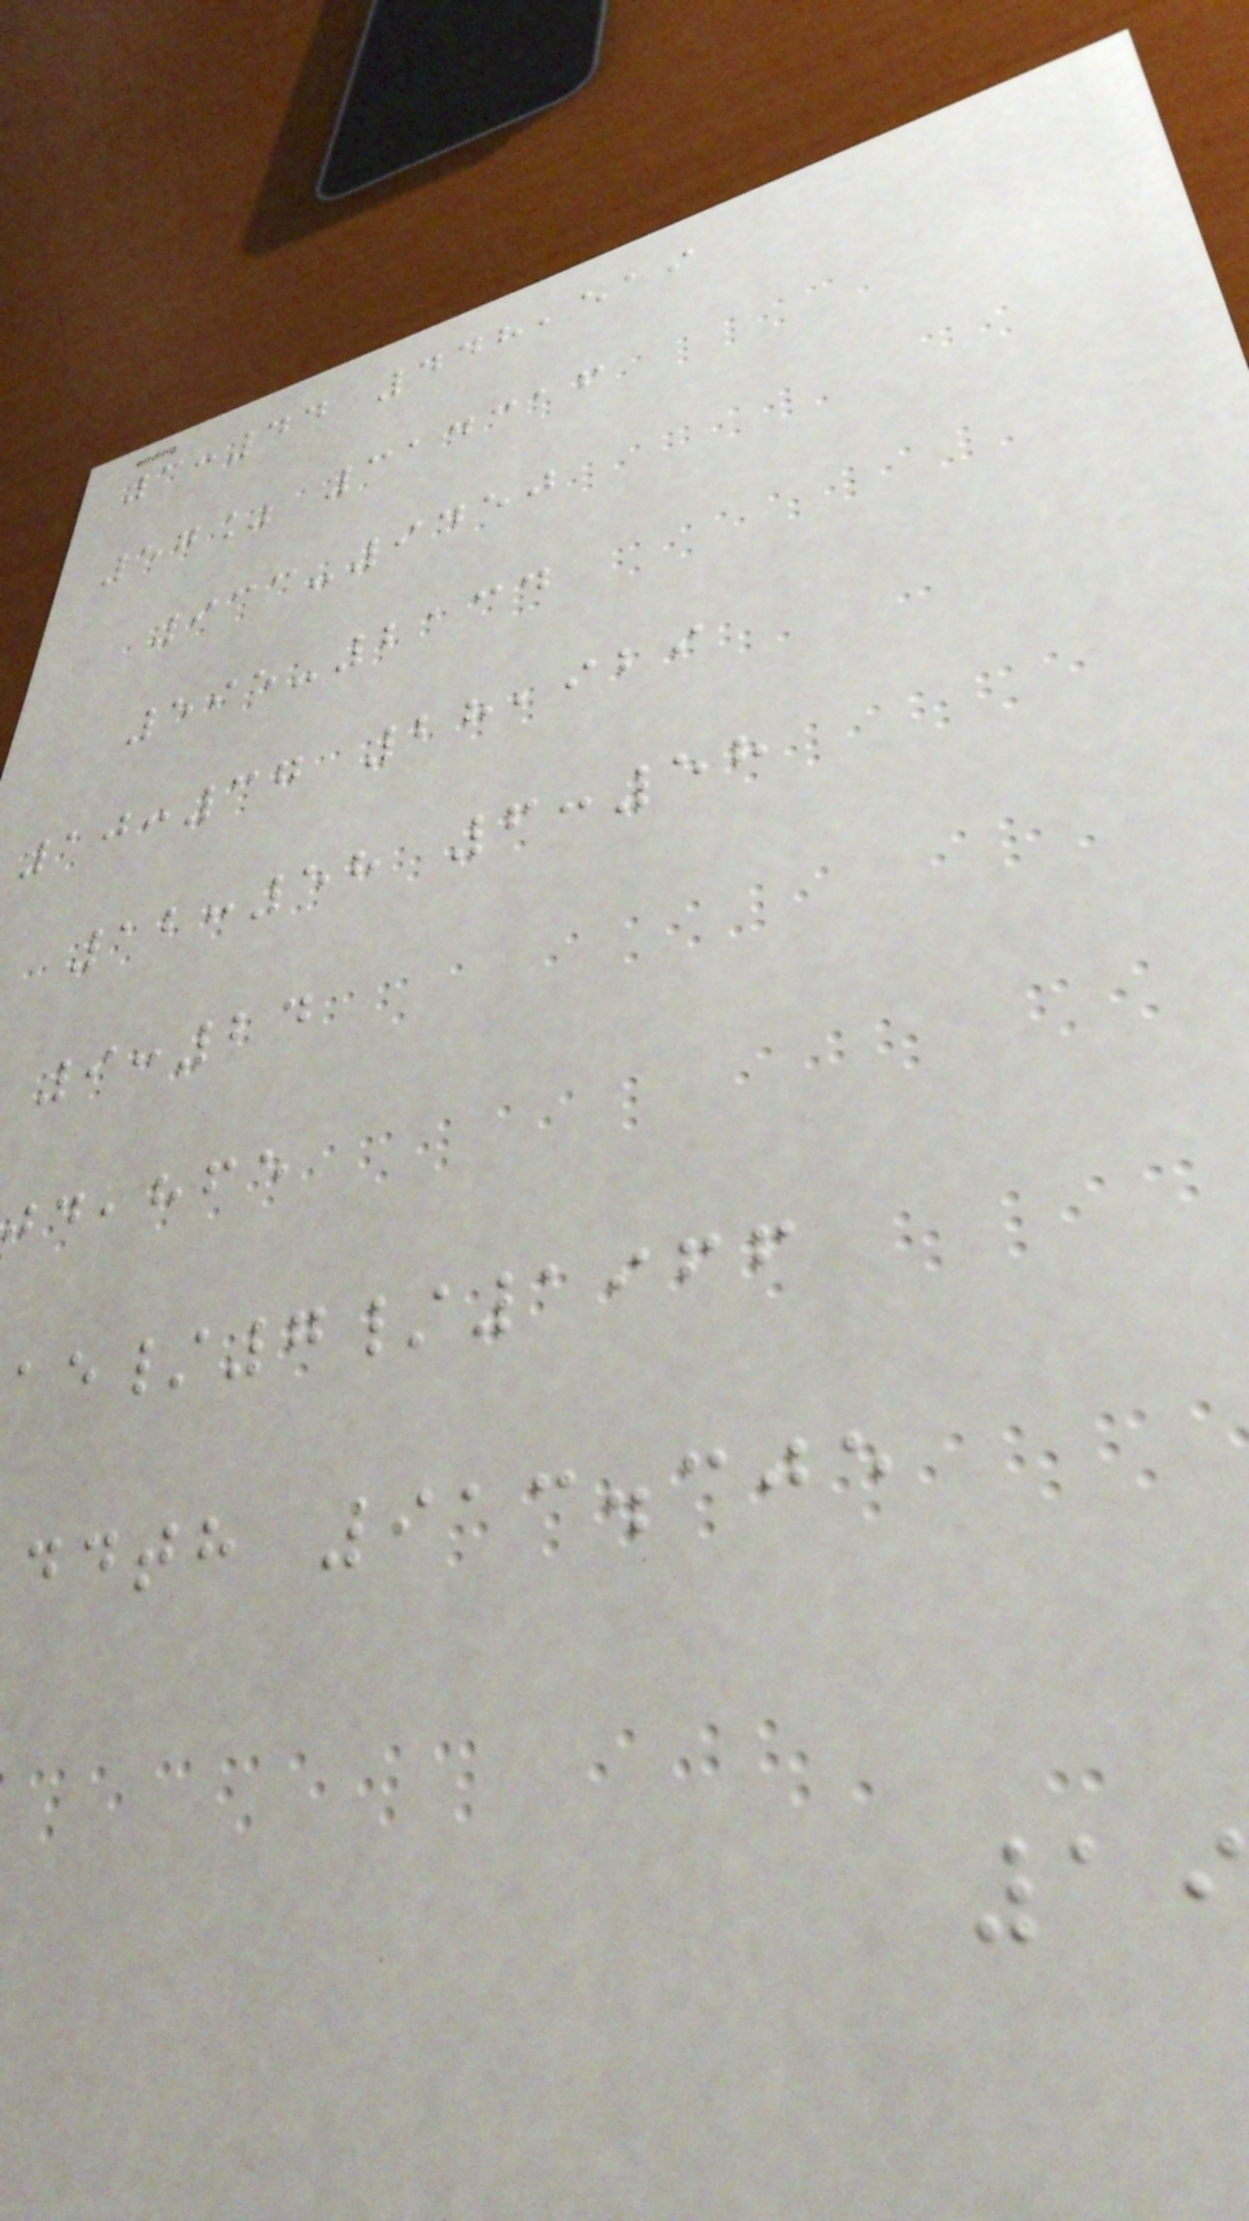3:44 448,519
57% 314316
933-9450
595-2134
10:37 28,929
12:58 6:58
9:24
,hfe
/7/1966
ddth 913.305
